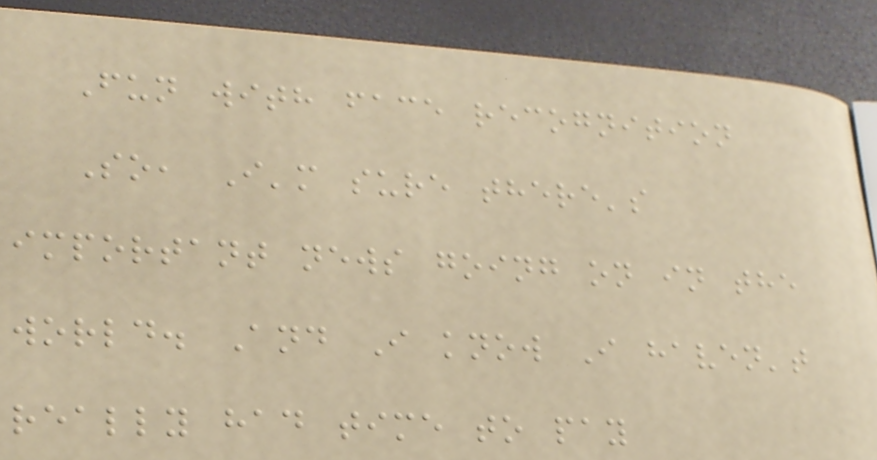Fun with face recognition
So, I'm sure there's
important news going on in the
world. And I know I haven't
really had time to pay
